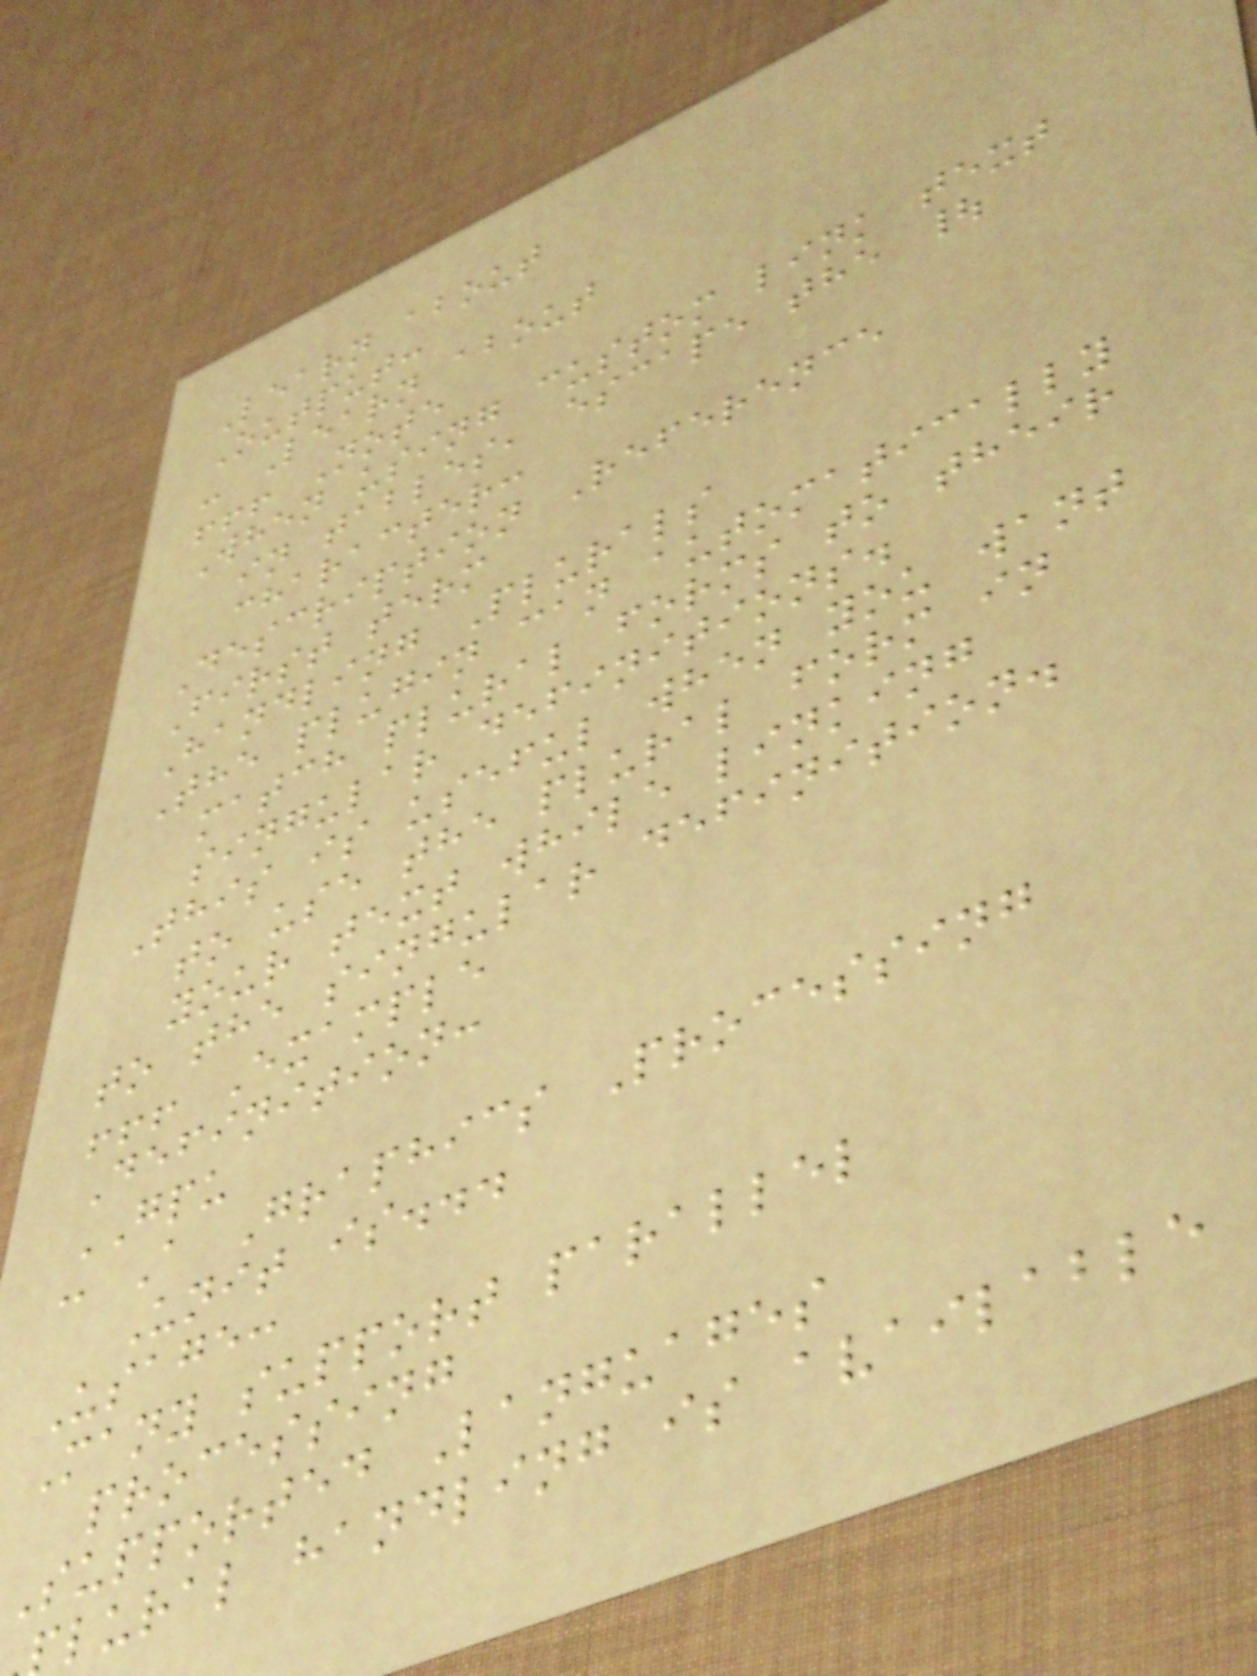Learn about
Output:
- Learn about
!!! Note
When using custom link text
in tables, escape the |
character:
Description Reference
First term
Handling Plurals
The plugin can automatically
match plural forms to their
singular definitions.
This is useful when you want
to use the plural form in
your text while linking
to the singular definition.
!!! Example
Definition:
GPU
: A Graphics Processing
Unit is...
Usage:
Many support parallel
processing
Supported Languages
lural handling is available
